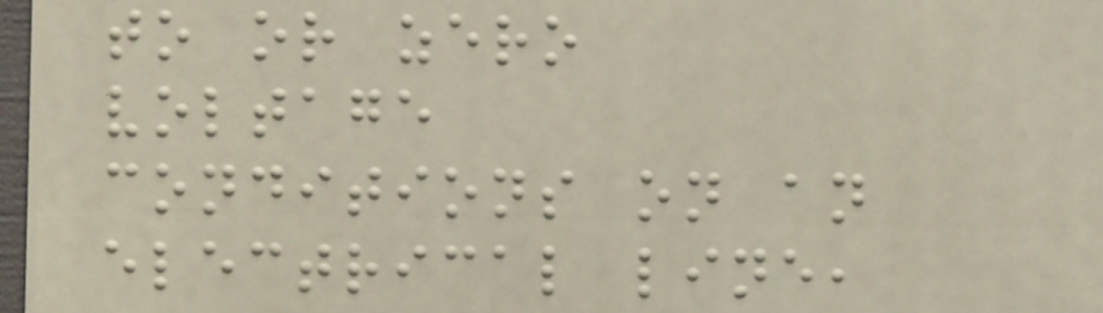to or zero
voltage
conditions on an
electrical line,
